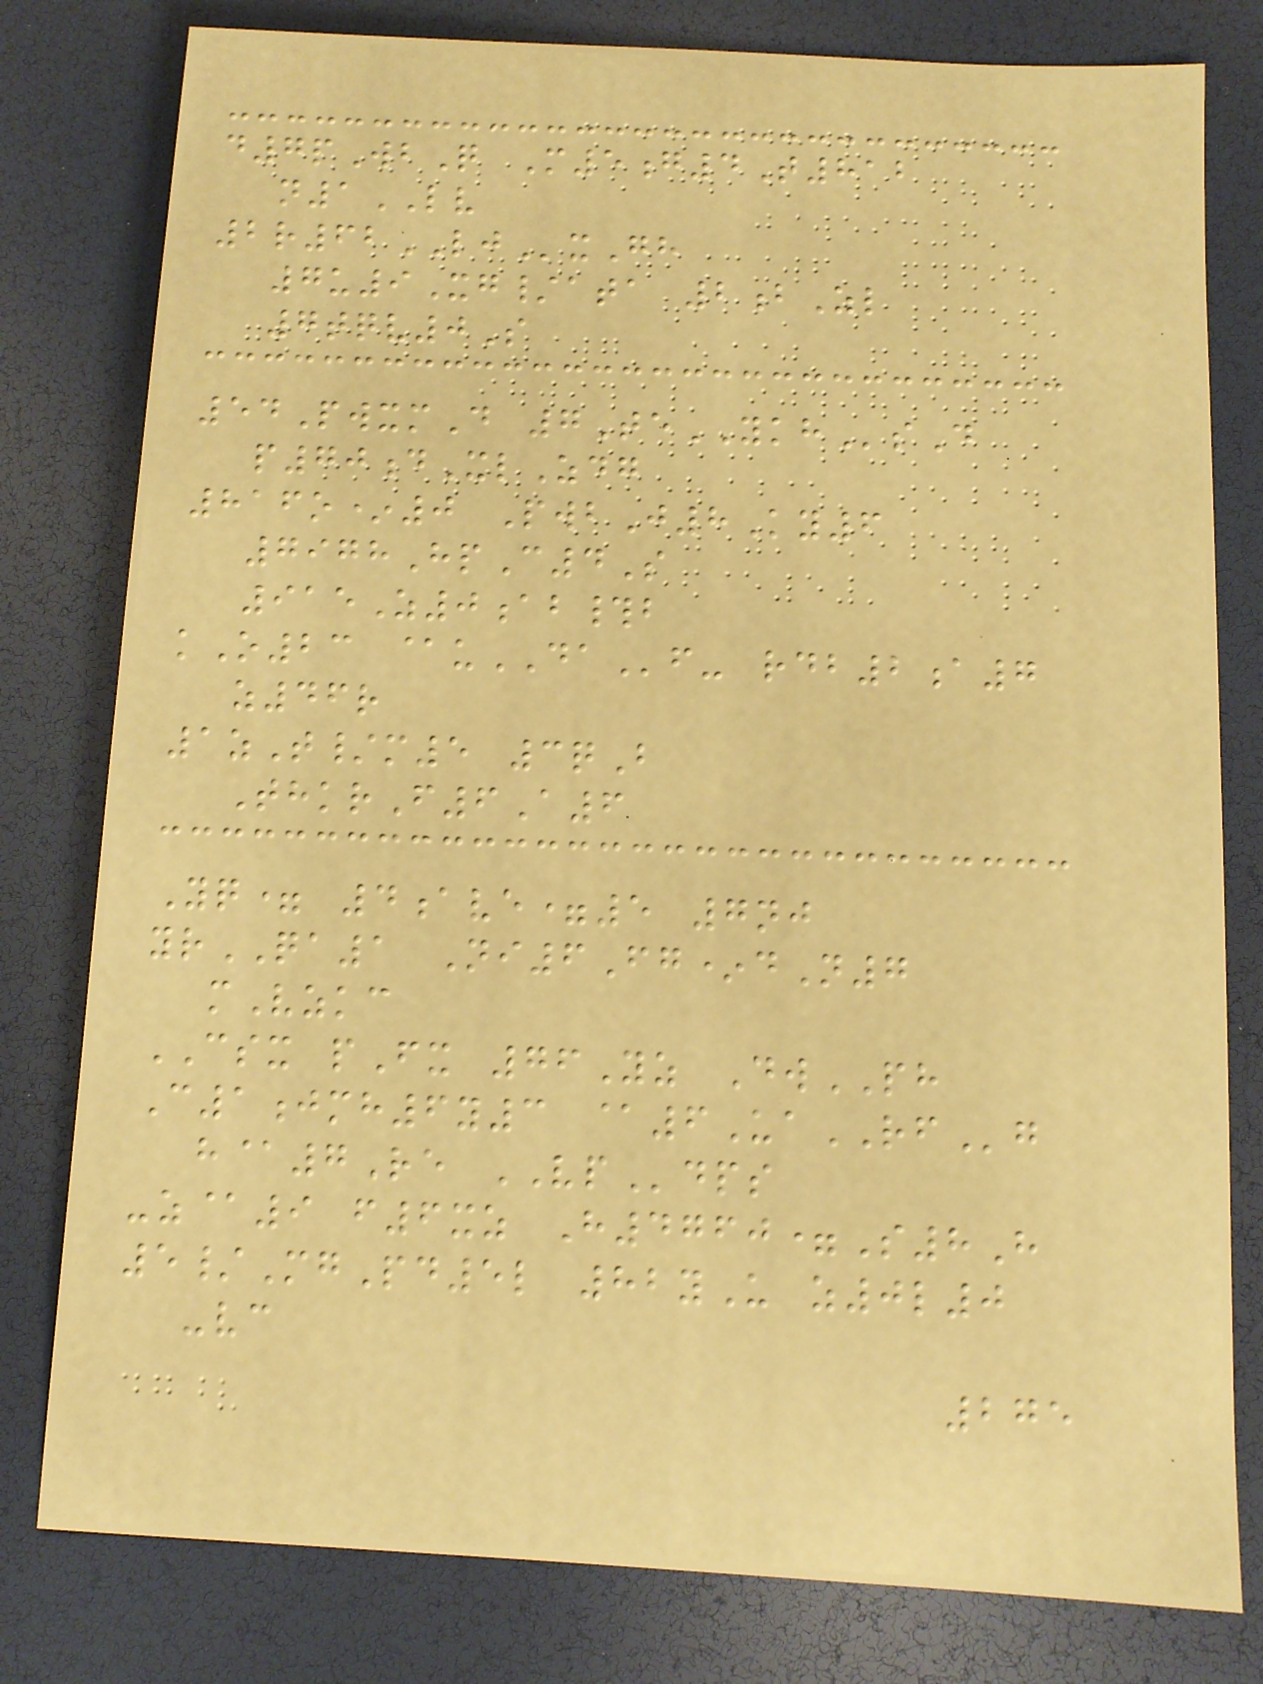d7pWbQ M5g4T812
n1LV
2r62LJxGh
7u9Xg/ata 2bZl
7tqv0S
54PwxmD 7TeYKHsD
p70dXlZdg
816o*0 PwbJ8Ky6
7978HpC4S
915Z0ab#b
kO23 @uDAf- rdb2a7
z46r
1zT/m5 3qB
ThkrF6A6
Yq= 4ave=5 7nj
yrQA1 Ni6Fg*dN7
mVzkc
CSX pFx 76Yz DwPH
C1jmh6y3 @6UaRFg
h@7Re VPdps
-z@9 f6xz H4760=S8H
5/MgPd5l 82yU z0l0
-vc
275
